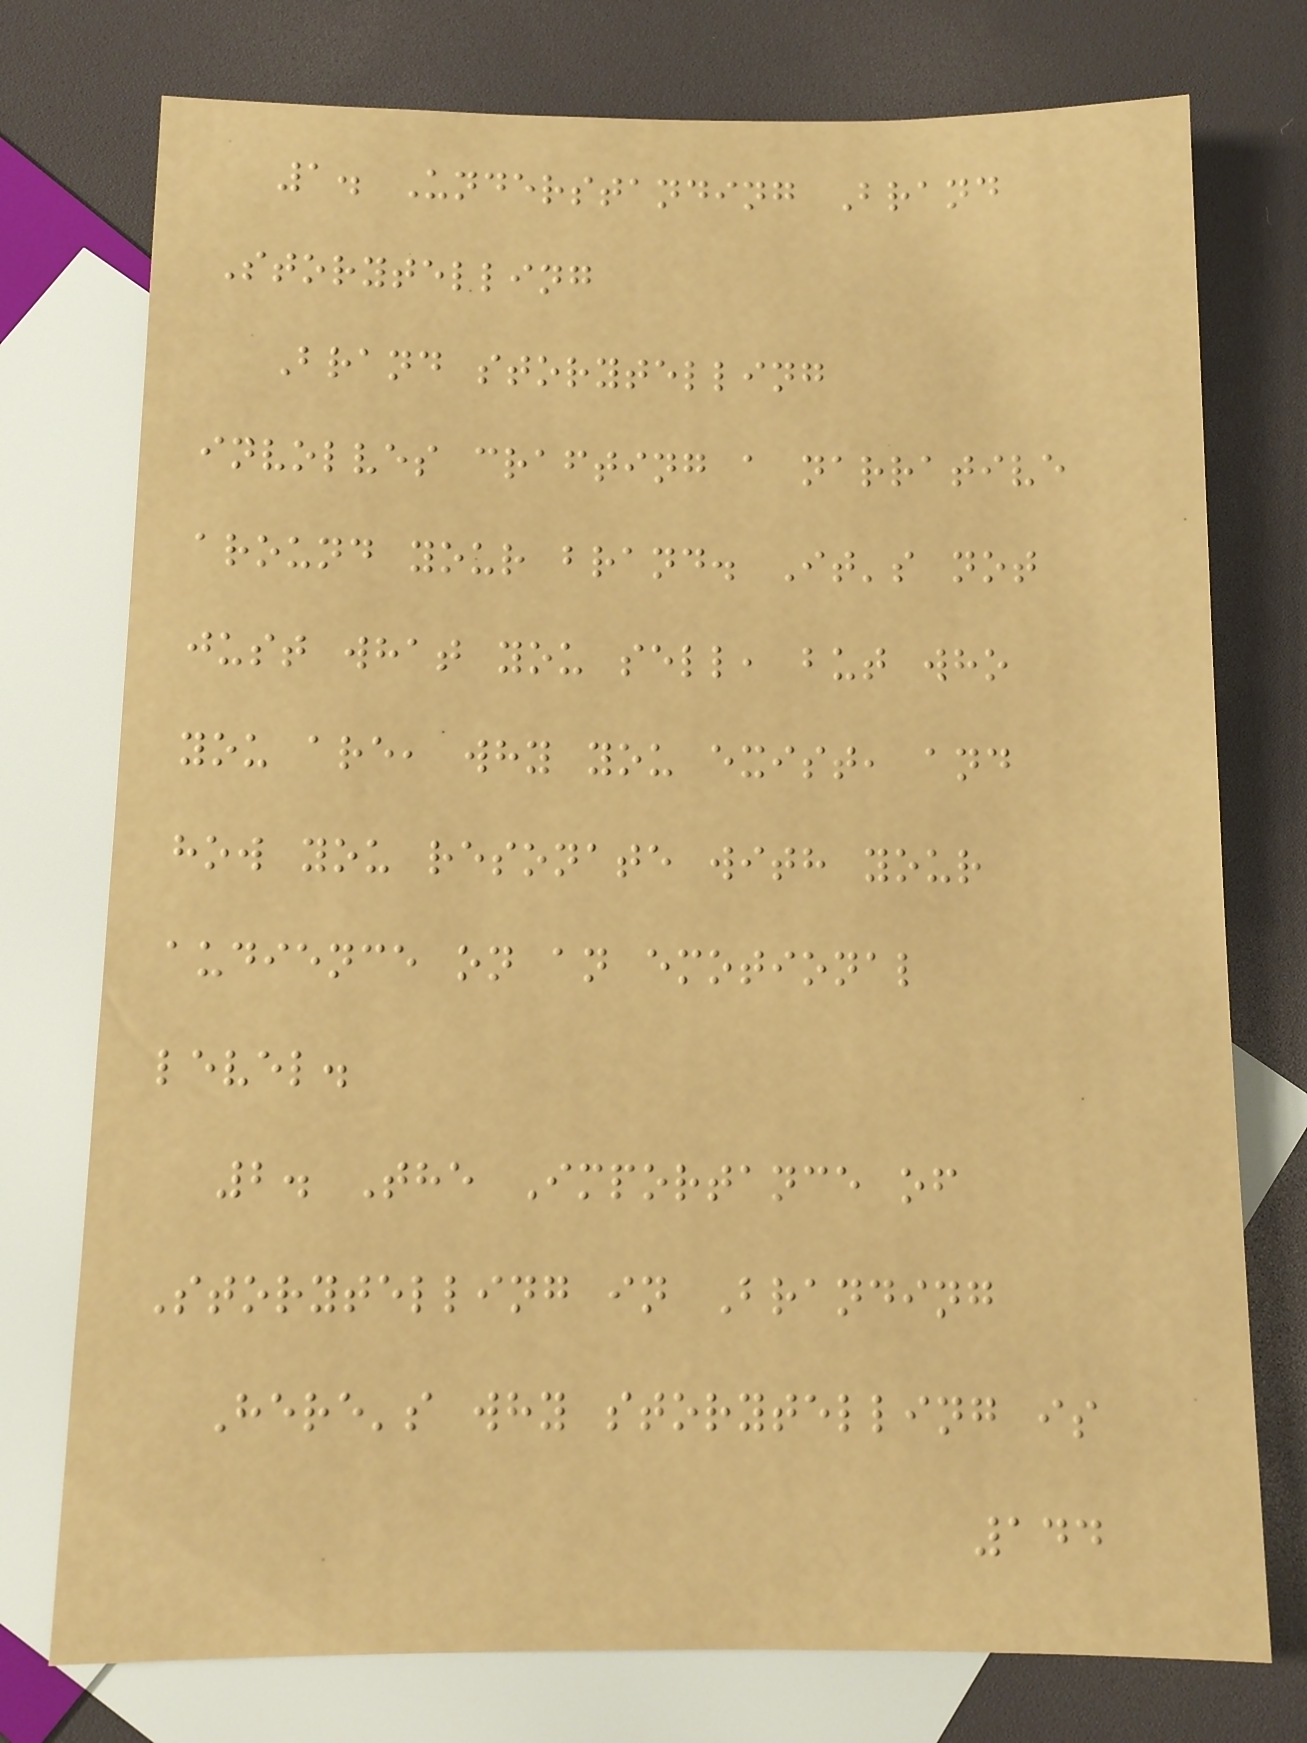1. Understanding Brand
Storytelling
Brand storytelling
involves crafting a narrative
around your brand. It's not
just what you sell, but who
you are, why you exist, and
how you resonate with your
audience on an emotional
level.
2. The Importance of
Storytelling in Branding
Here's why storytelling is
144
